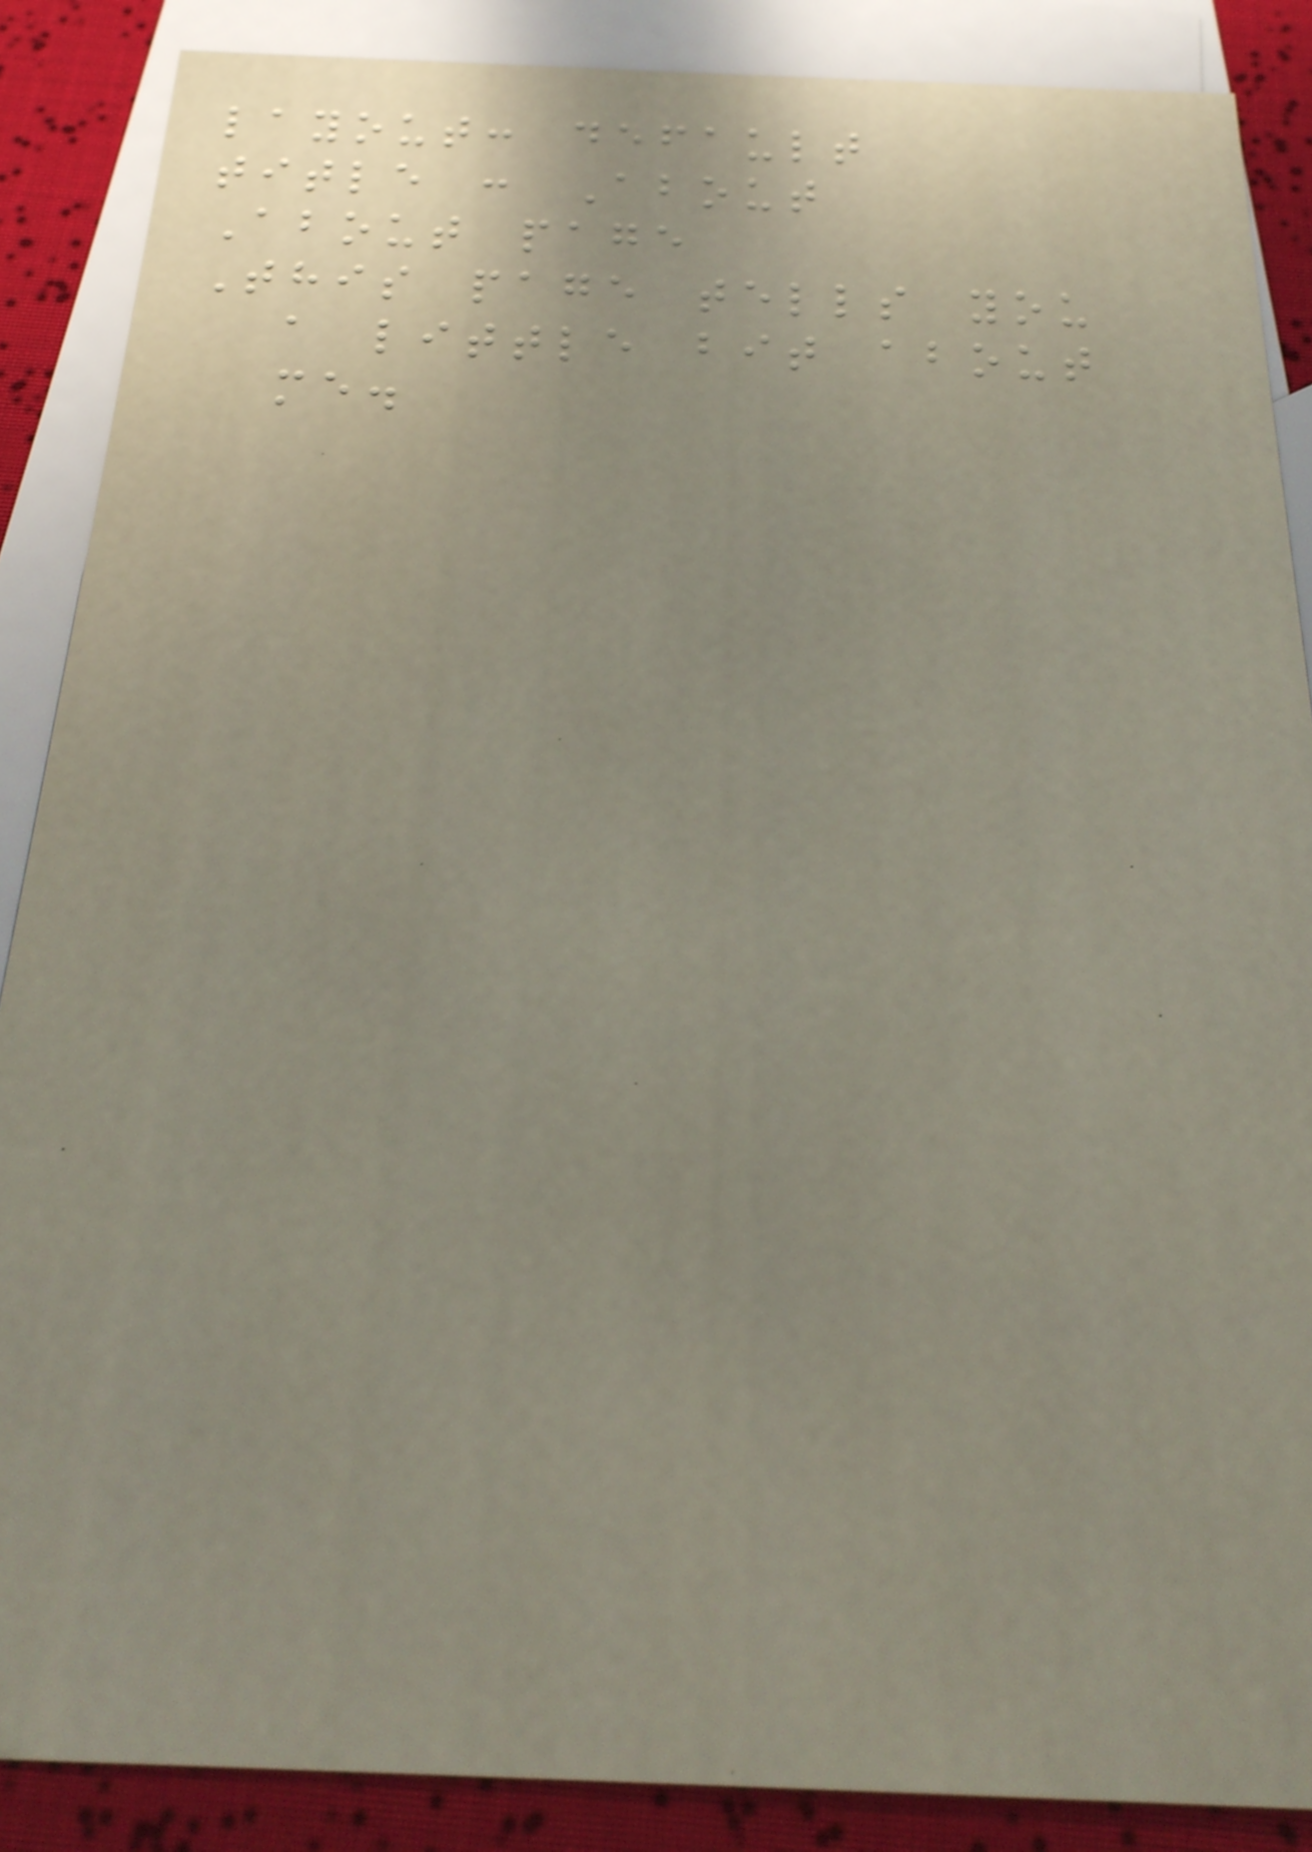layout: default
title : About
About page
This page tells you
a little bit about
me.
